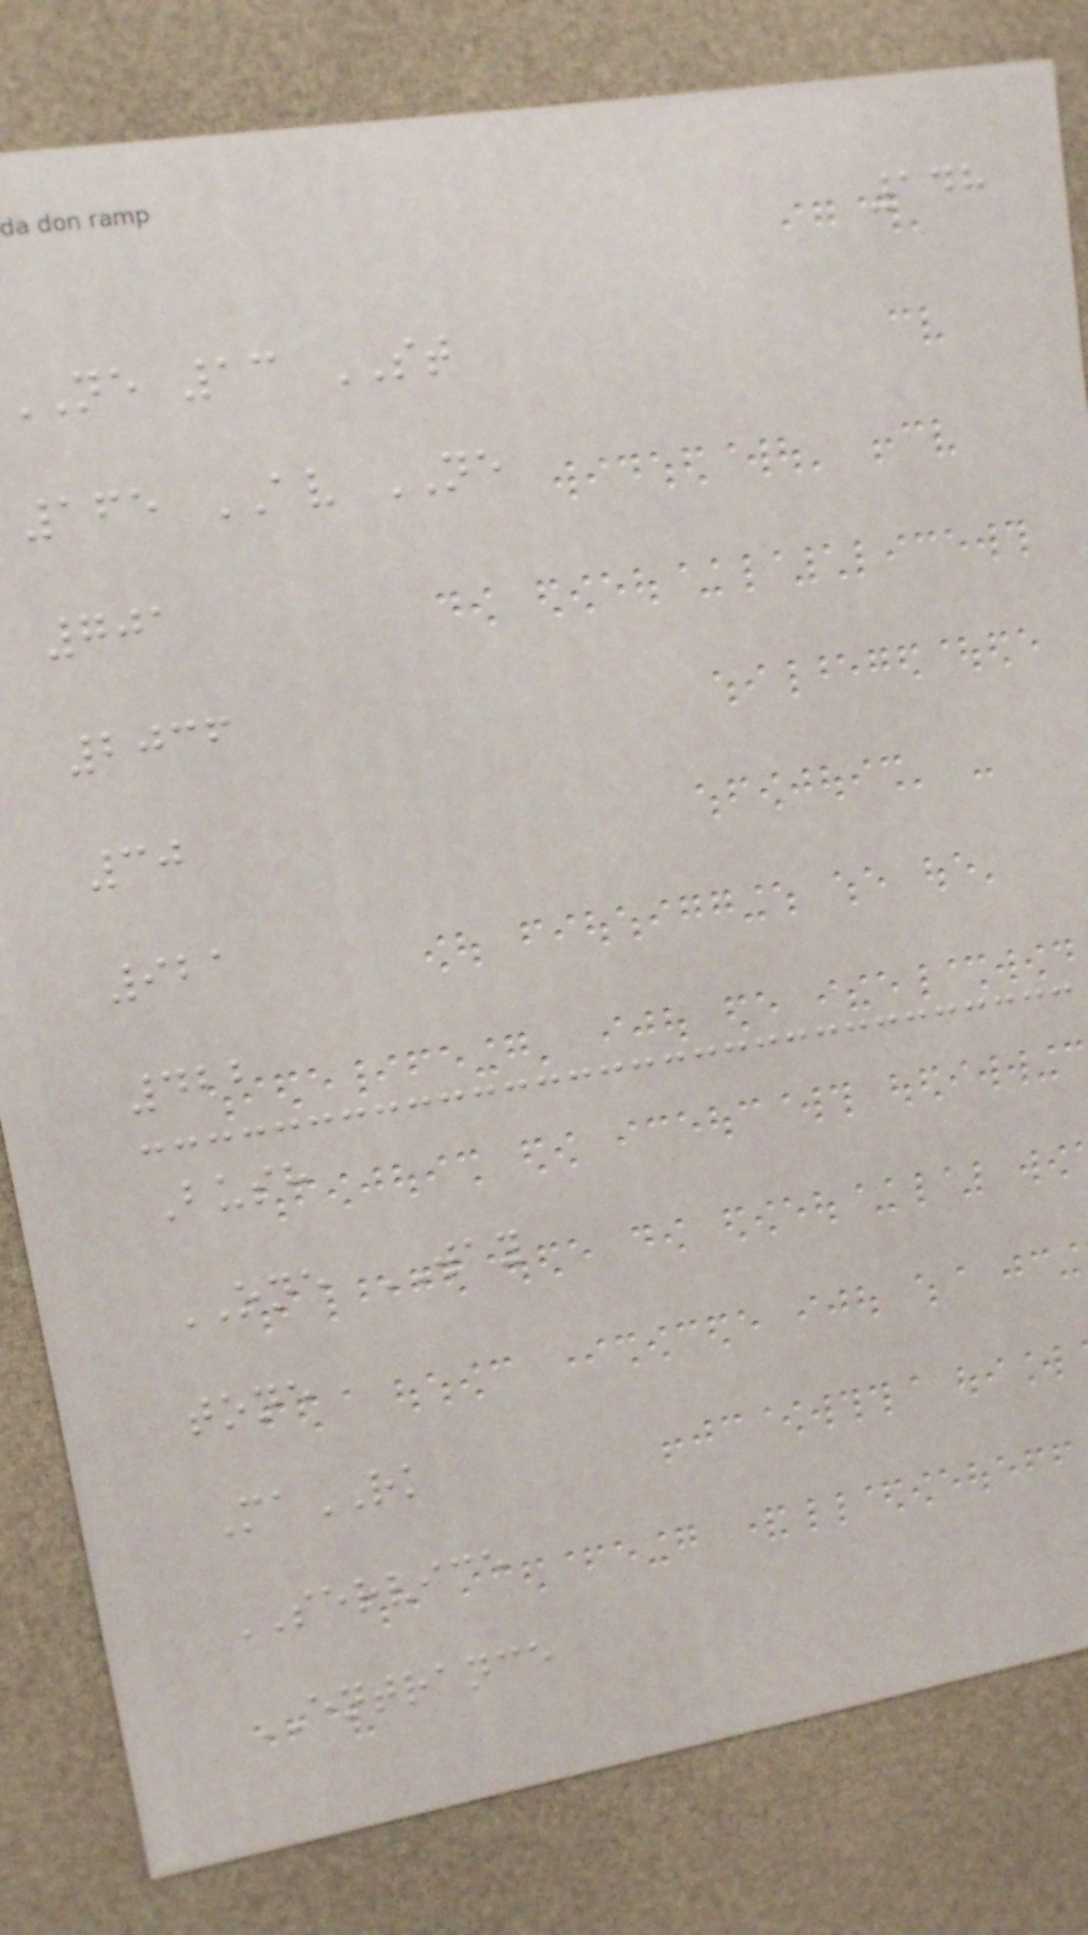148
ne 13 ST
165 AV NE
701
2036
30
921
422
Bush
ONE WAY
tone
MaRK
SERVICE
ENTRANCE
